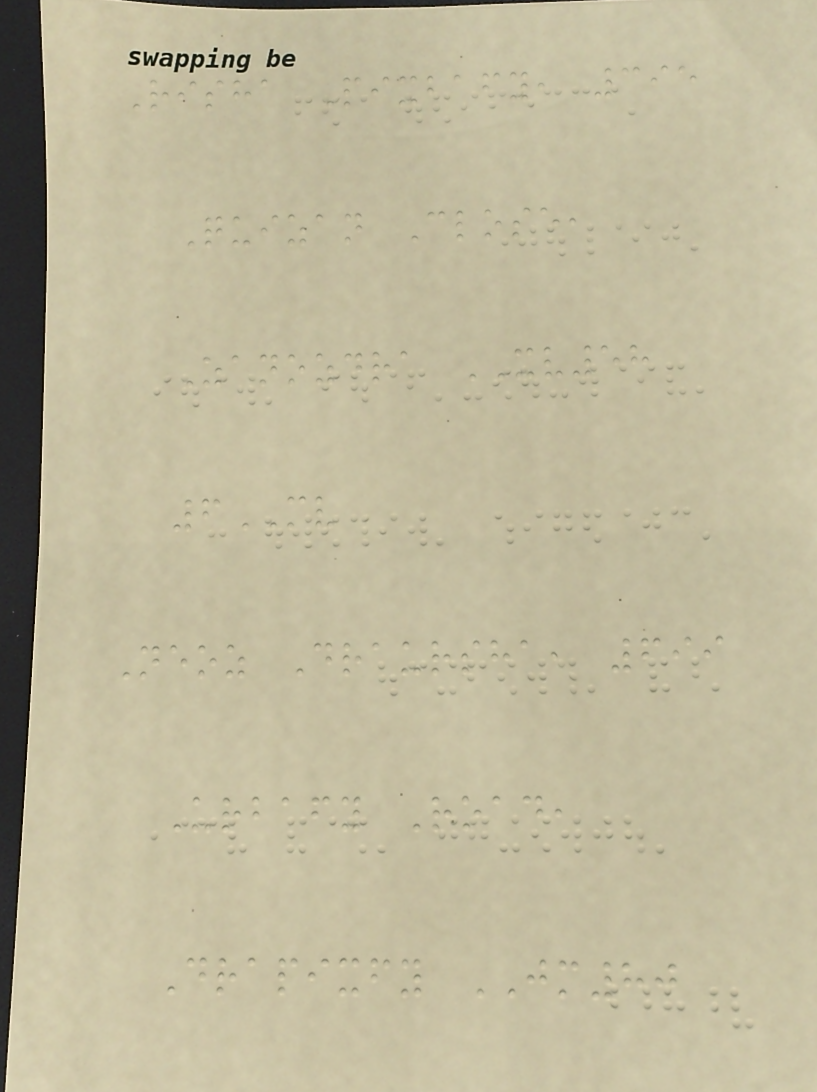Risha Pixbafy, 395
Quizan Close,
Zanozdra XV58
6MV
Neoz Draursha, 699
Urbafy Road,
Drapixfy JM80
